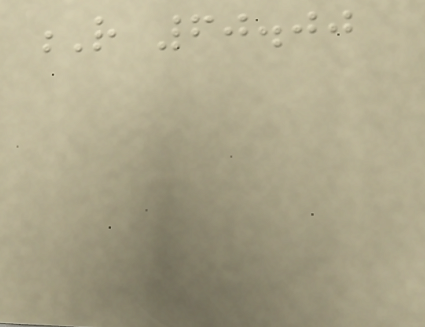R 60.00
